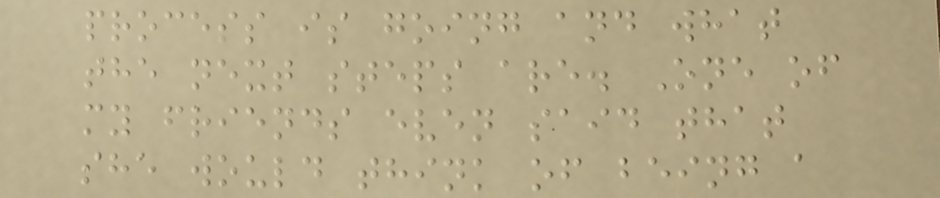process is going and what
the next steps are. One of
my friends even said that
she would think of being a
